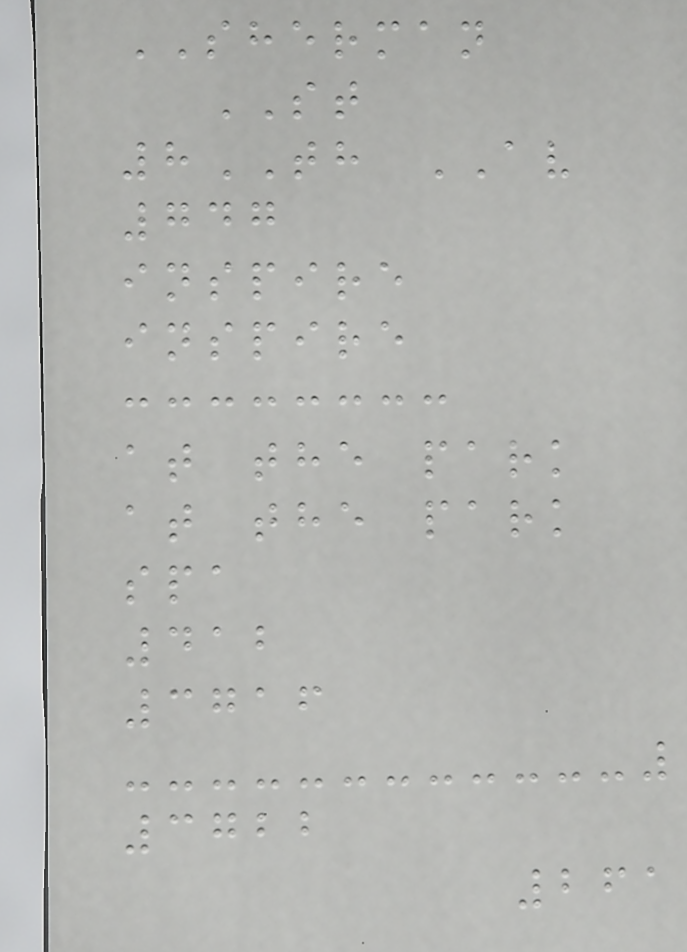SHERMAN
ST
8TH AV
747
inspire
inspire
at the park
at the park
spa
412
3716
3722
261
